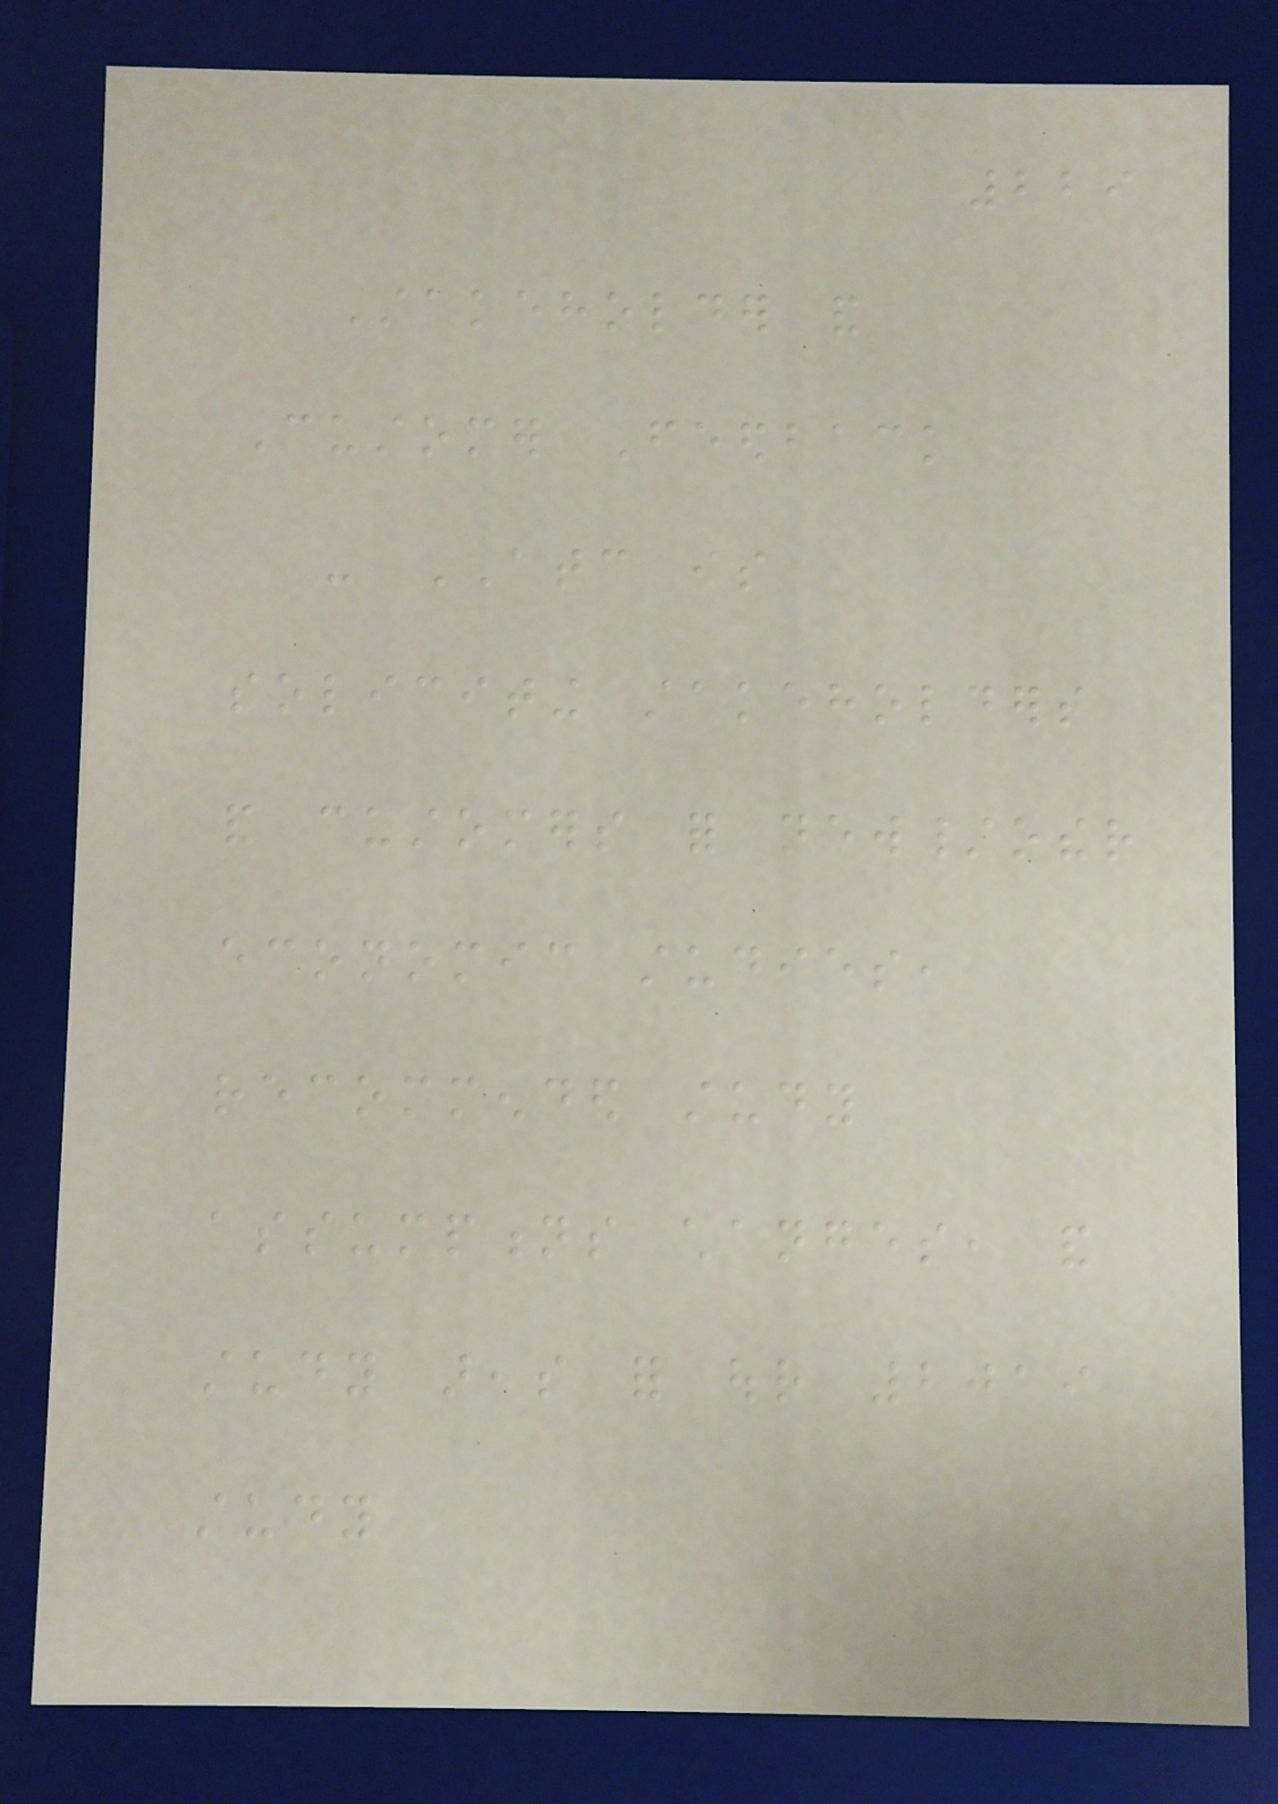229
Stakeholder and
Customer Feedback
- ATC is
soliciting stakeholders
and customers for new/other
economic studies,
recommended study
assumptions changes, and
study areas for our 2019
study
